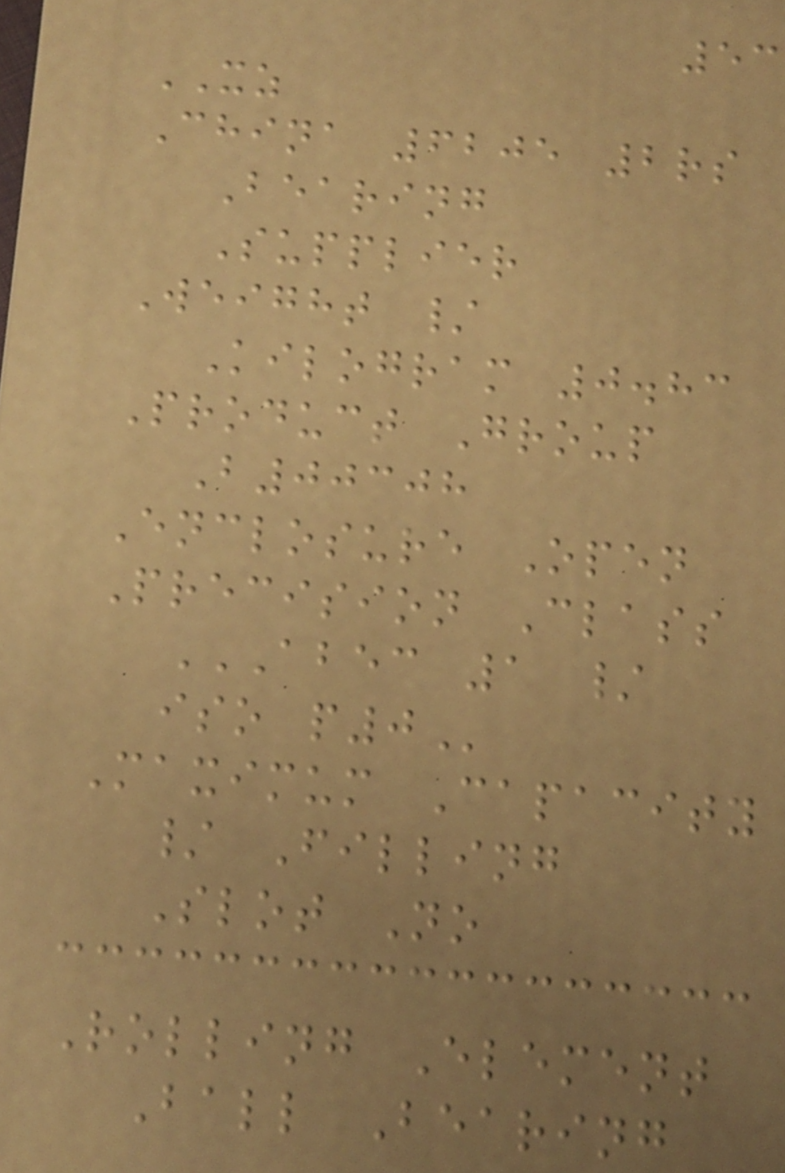53
XZ
China 6205 2rs
Bearing
Supplier
Weight /
Kilogram 0.83
Product Group
B00308
Enclosure Open
Precision Class
ABEC 1 /
ISO P0
Maximum Capacity
/ Filling
Slot No
Rolling Element
Ball Bearing
